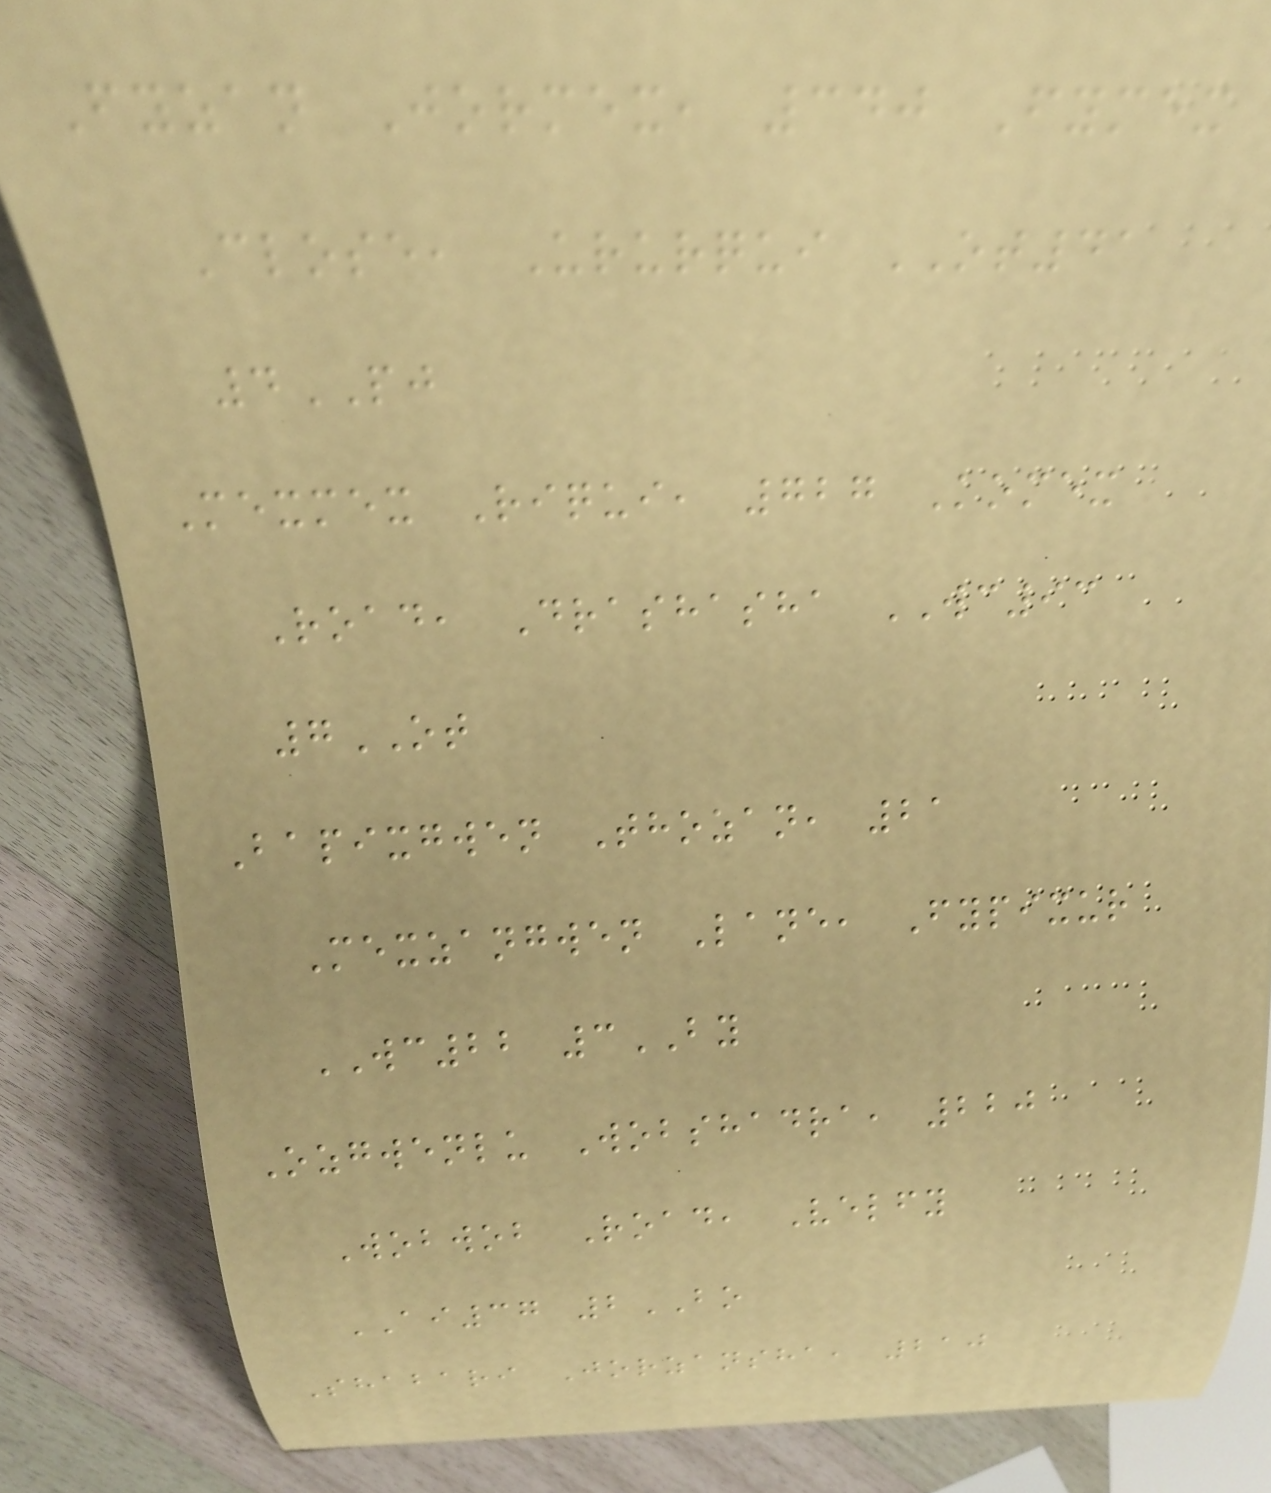Fyzan Jormex, 340 Fymex
Close, Ururqui OT41
4PJ
Mexmex Riqui, 727 Komex
Road, Drashasha WC93
7OT
Bapixgwen Thozan, 21
Mexzangwen Lane, Fypixur
WC22 3BY
Ozgwenlu Wobshadra, 220
Wobwob Road, Velfy
AI37 2BO
Shabari Jorzansha, 210
